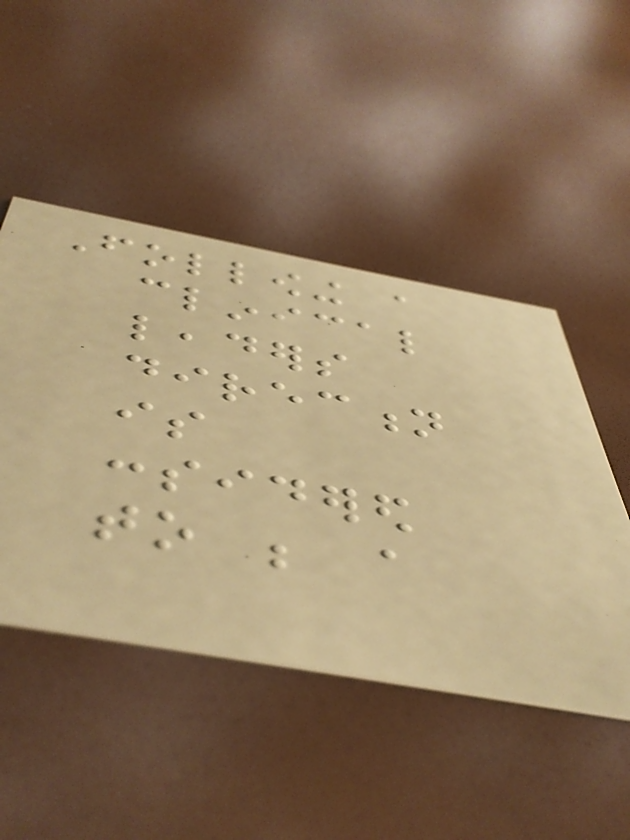Following a
clinical
leaders
direction
is
considered
to be a
